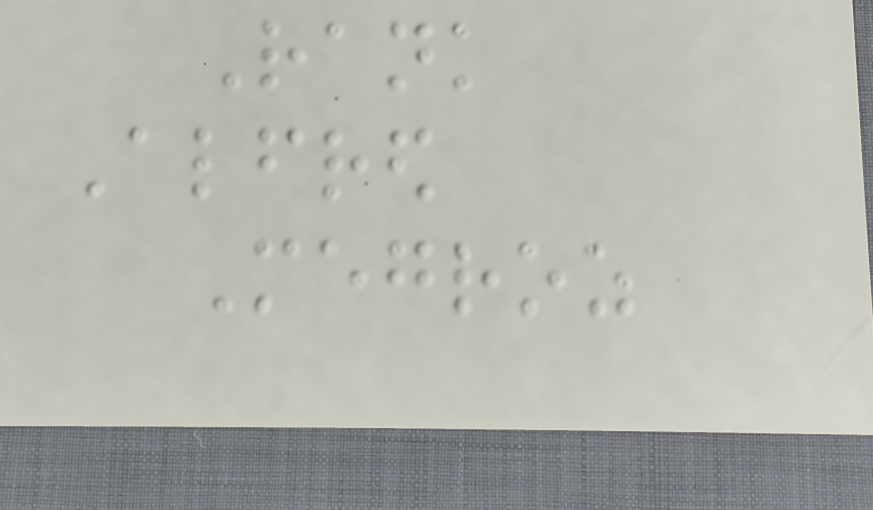Rank
Alfred
Megroz
